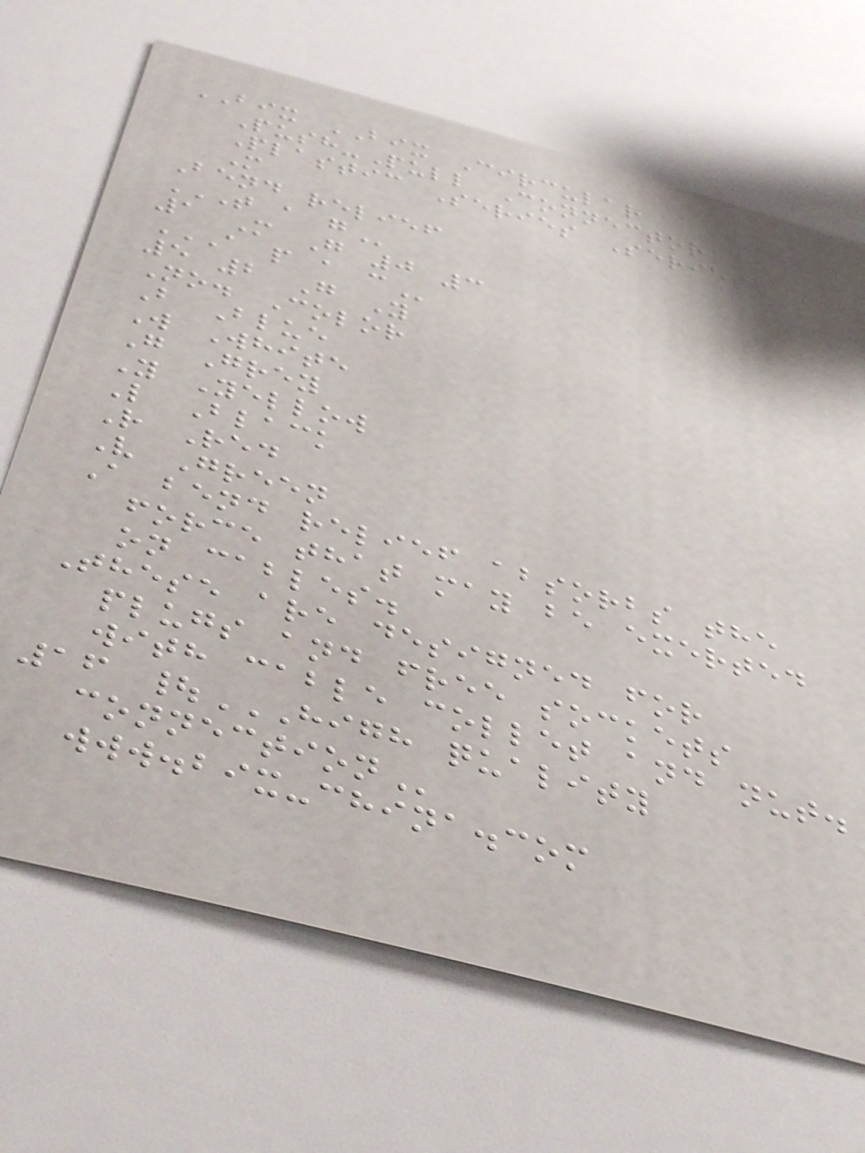BIX BIX Circular
Push-Pull Connector -
Plastic Series Series
M
Bend relief
T A G
1 M G 0 3
A P A C
5 2 G Y
No. Color
B Blue
W White
G Grey
Y Yellow
L Black
R Red
V Green
A bend relief absorbs the
force that may be exerted
on cables.
These are designed for
plugs and free sockets
with cable collet and nut.
16 |HIGH QUALITY
CONNECTION
www.bix-china.com
